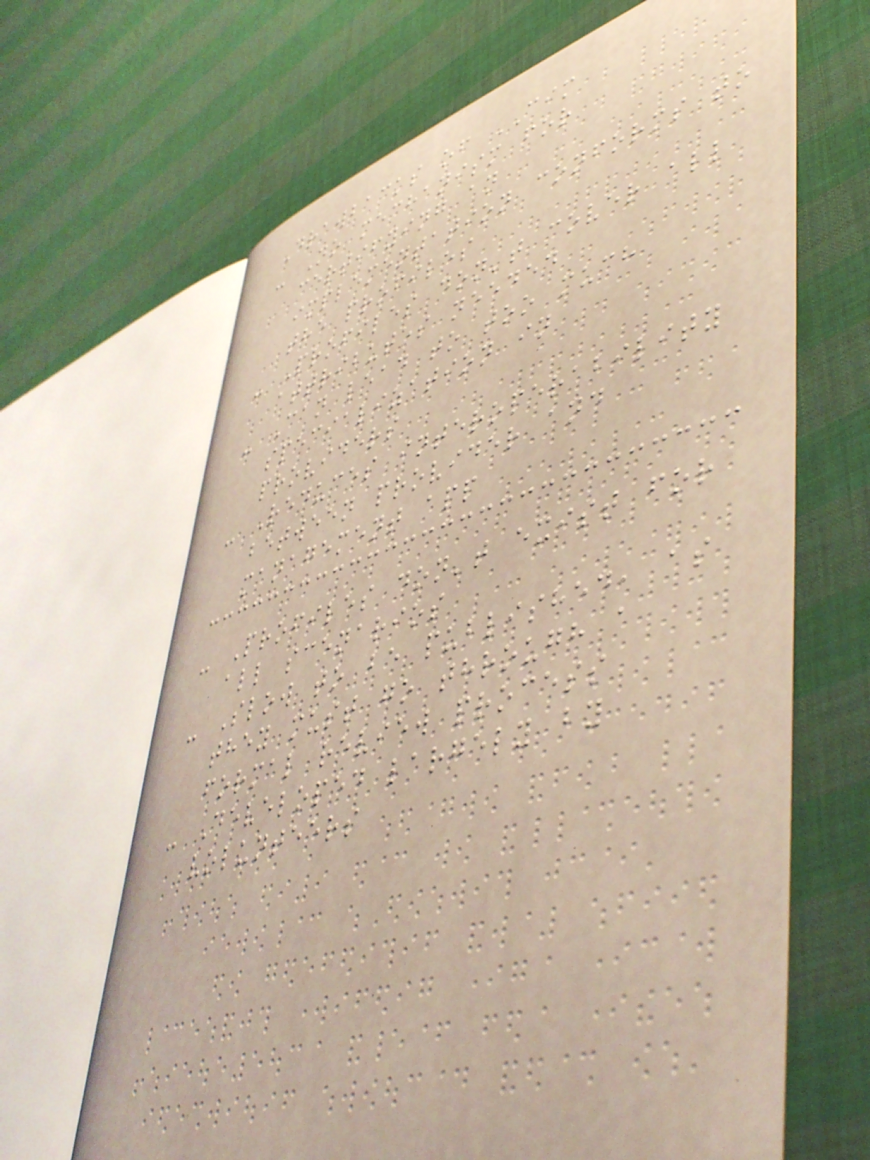Drawbacks of CIM
- No mechanism for
certifying an
implementation conforms to
the profiles
- Profiles don't cover all
attributes needed
- Can lead to too much
specialization in
providers
- Reduces interoperability
between provider and
management app
- Profiles don't exist for
all scenarios
- Slow to be published, as
they must go through a
formal review process
- Developed largely by
volunteers
